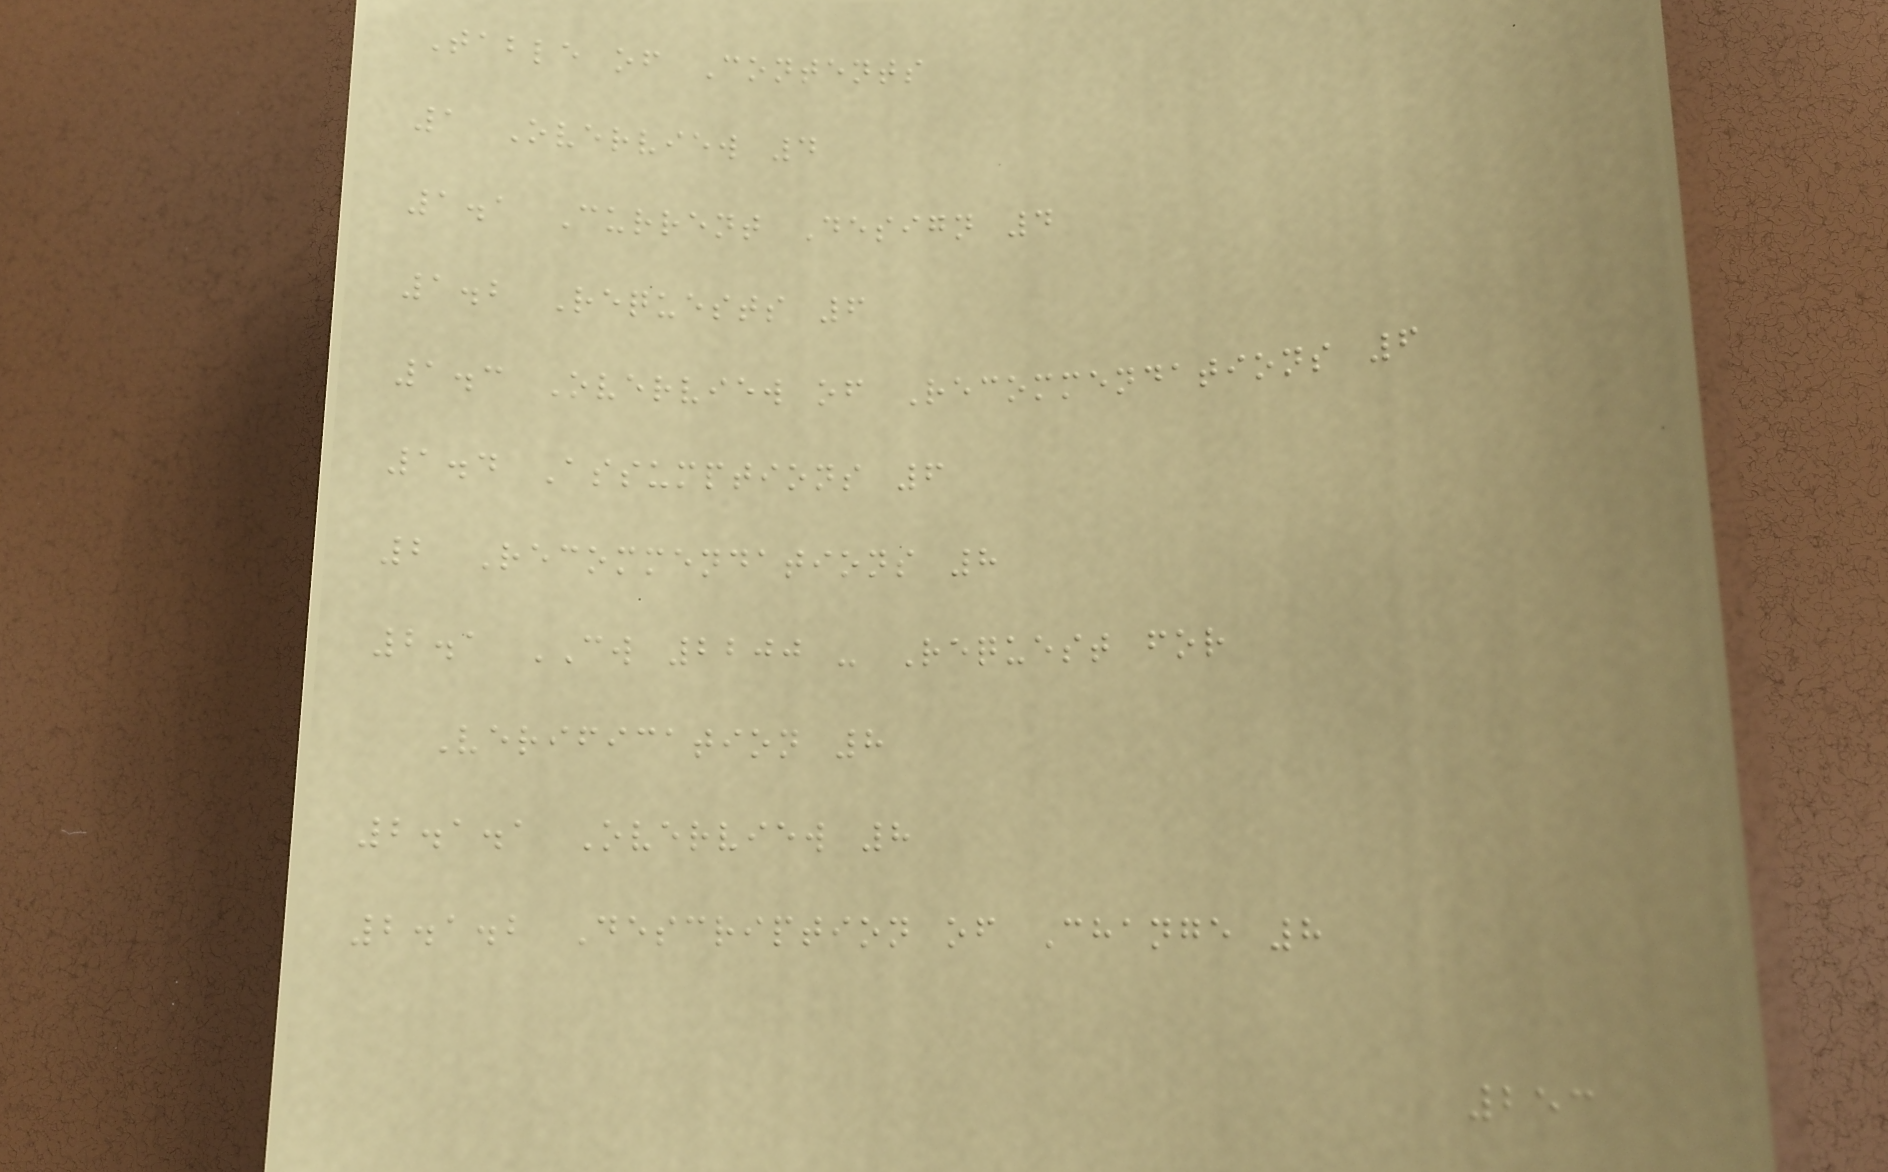Table of Contents
1 Overview 4
1.1 Current Design 4
1.2 Requests 6
1.3 Overview of Recommendations 6
1.4 Assumptions 6
2 Recommendations 8
2.1 CW 2200 - Request for
Verification 8
2.1.1 Overview 8
2.1.2 Description of Change 8
253
